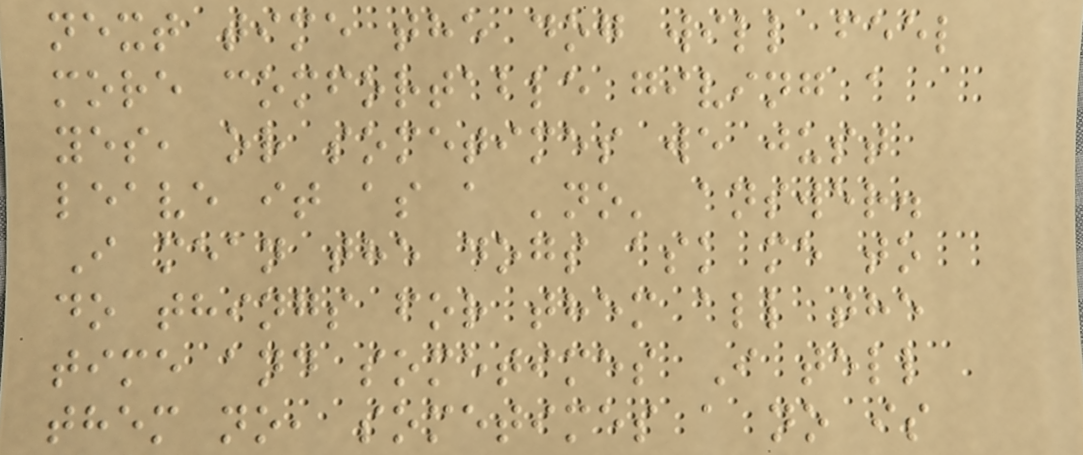next time the dog will feel
more comfortable giving a
yes, or sometimes we just
leave it as a 'no' answer.
I mean the dogs ask me to
do things for them all the
time and sometimes I tell
them no, sometimes a no is
